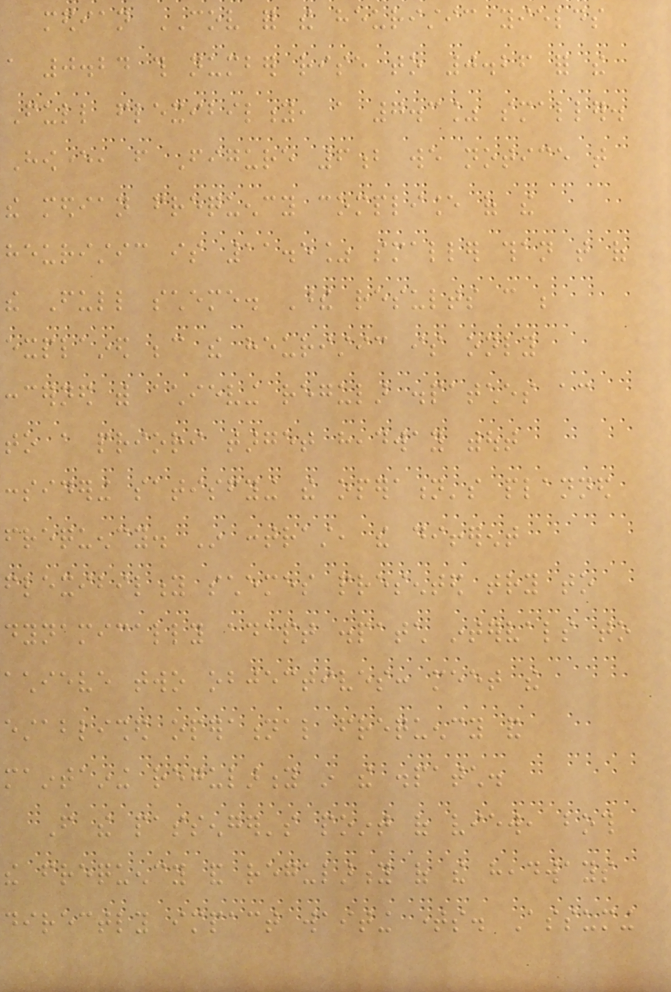median COV for the heuristic yields
a 0.24 this number rise to 0.26 for the
Full flexibility, a 7.3% smaller.
However, from Figure 6b we notice that
the median frequency compliance of the
heuristic is 11.5% smaller than that of
the Full scheme. These results can be
explained because the heuristic is only
concerned with achieving regular dispatches according
to a priori target headway without
considering satisfying the operation's planned
frequency. In contrast, the different
flexibility schemes presented try to
dynamically adapt dispatch intervals to
achieve two objectives: meet the
established operational frequency and
maintaining regularity in the dispatch.
From the passenger's point of view, both
the frequency and regularity of the headways
directly impact waiting times. Assuming
